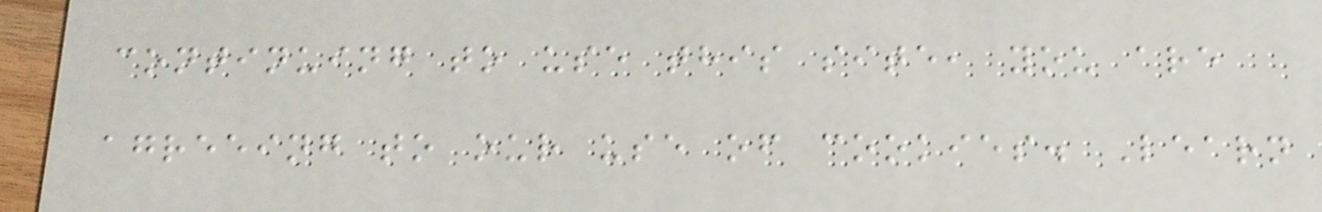continuing to use this site, you are
agreeing to our use of cookies. Learn
